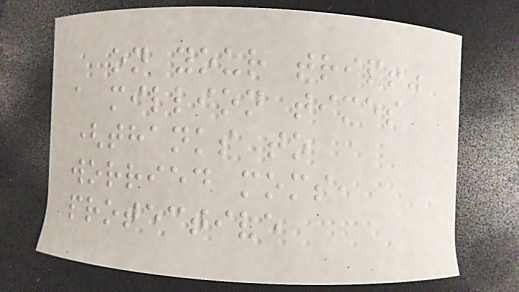on your trip!"
a million times
(thanks to
worried moms,
protective
